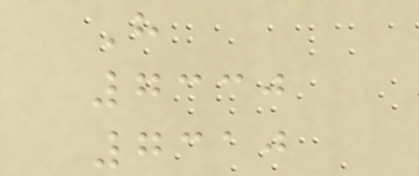H
7330
7310
